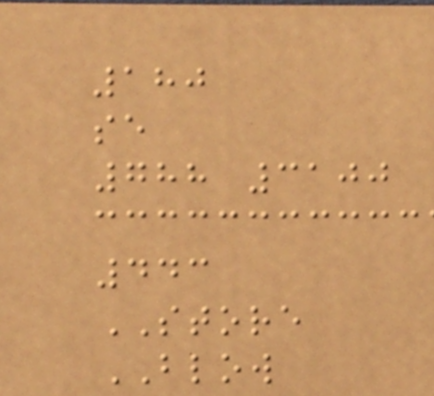180
se
788 3100
443
STORE
BLOW
